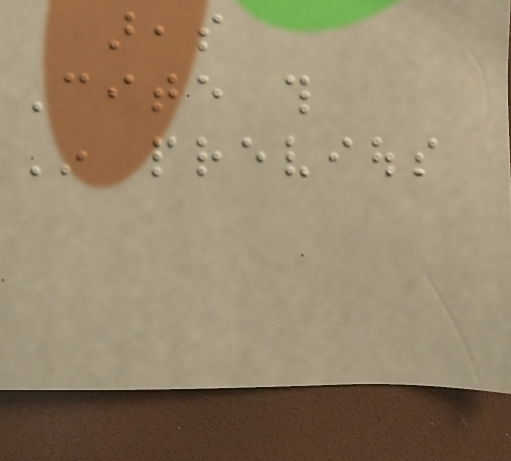areas
Cite this
In previous
